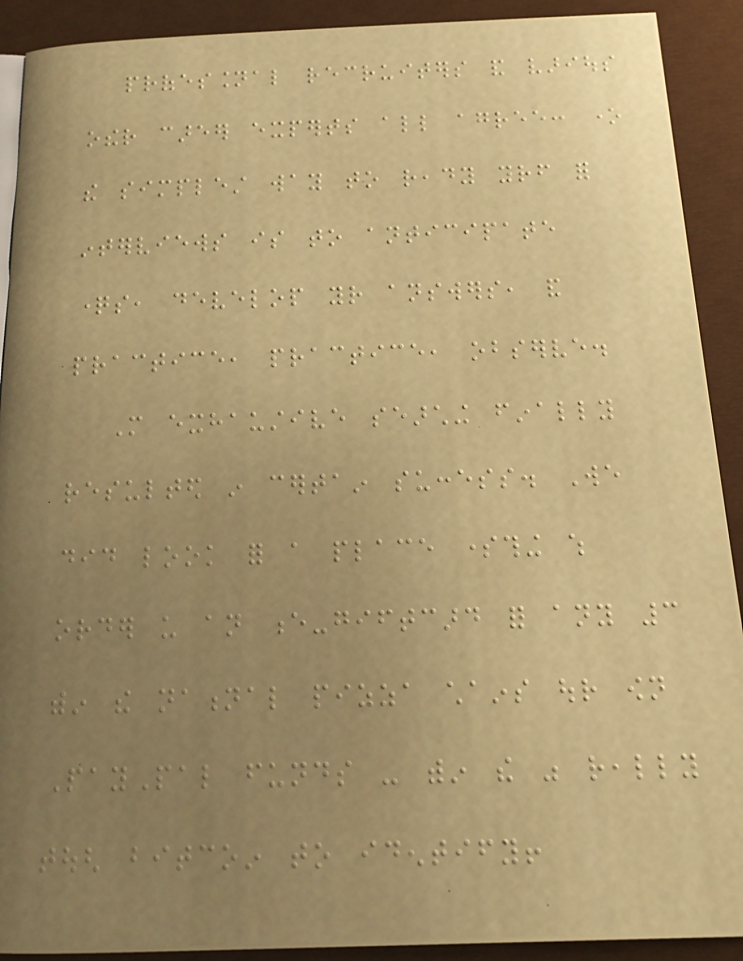professional recruiters and various
other career experts all agree: one
the simplest way to ready yourself for
interviews is to anticipate
questions, develop your answers, and
practice, practice, observe.
More exhaustive searching finally
resulted in certain success. We
did look for a place something which
order us an e-giftcard for any 3
within the national pizza chains our own
PayPal funds - within the was really
tough bitcoin to identify!
